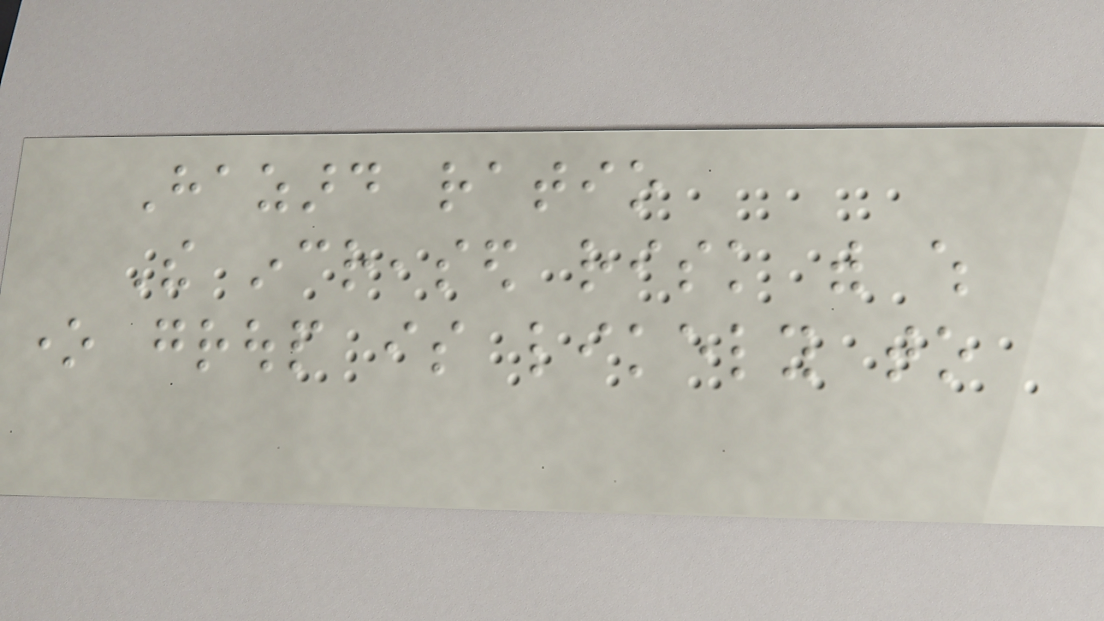Hazard ratio
The increased risk with which
one group is likely to
